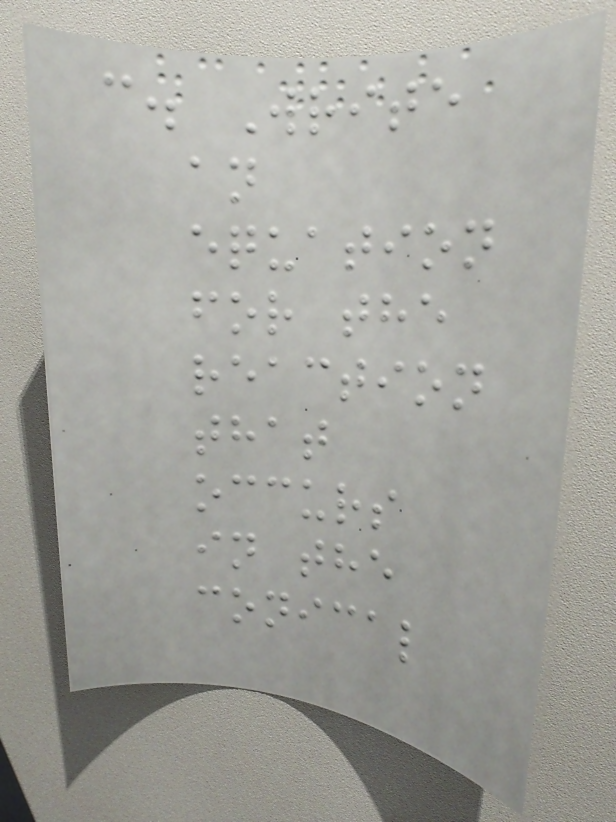c. Write
an
equation
for the
reaction
that
occurs
in the
conical
